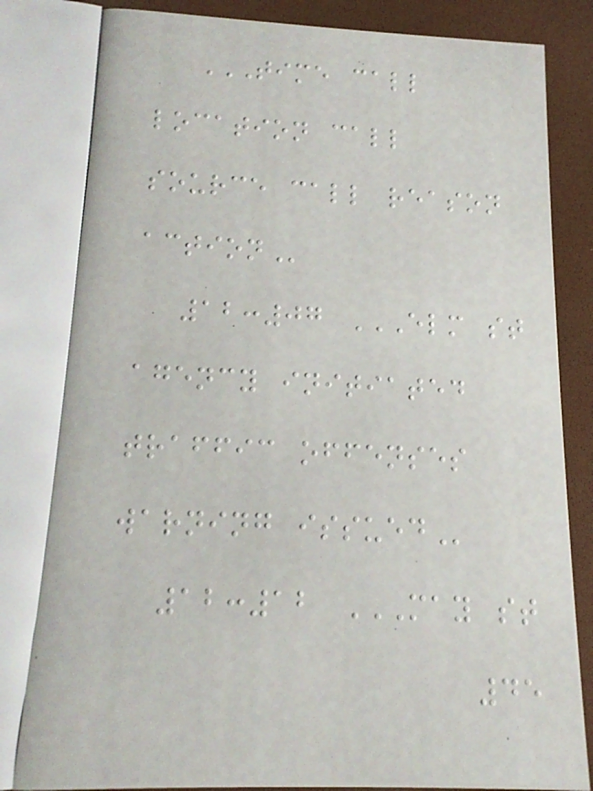TIME CALL
LOCATION CALL
SOURCE CALL REASON
ACTION
12:07 ELM ST
AGENCY INITIATED
TRAFFIC OFFENSES
WARNING ISSUED
12:12 MAY ST
45
